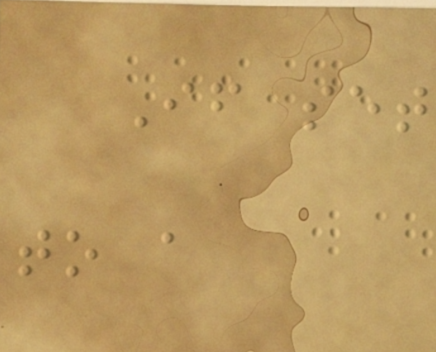If set
to a
